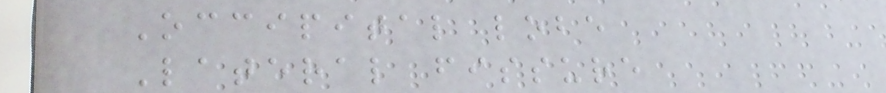Occipital lobe
Lateral fissure
